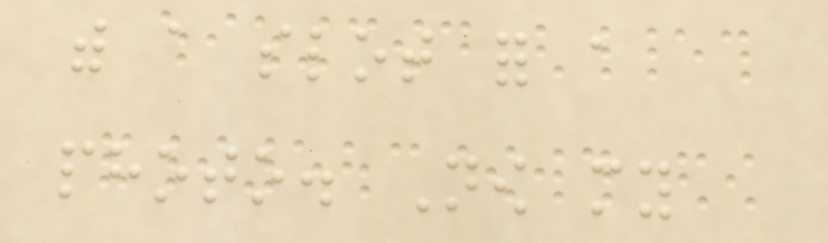with a slot for a
photo. Now my
